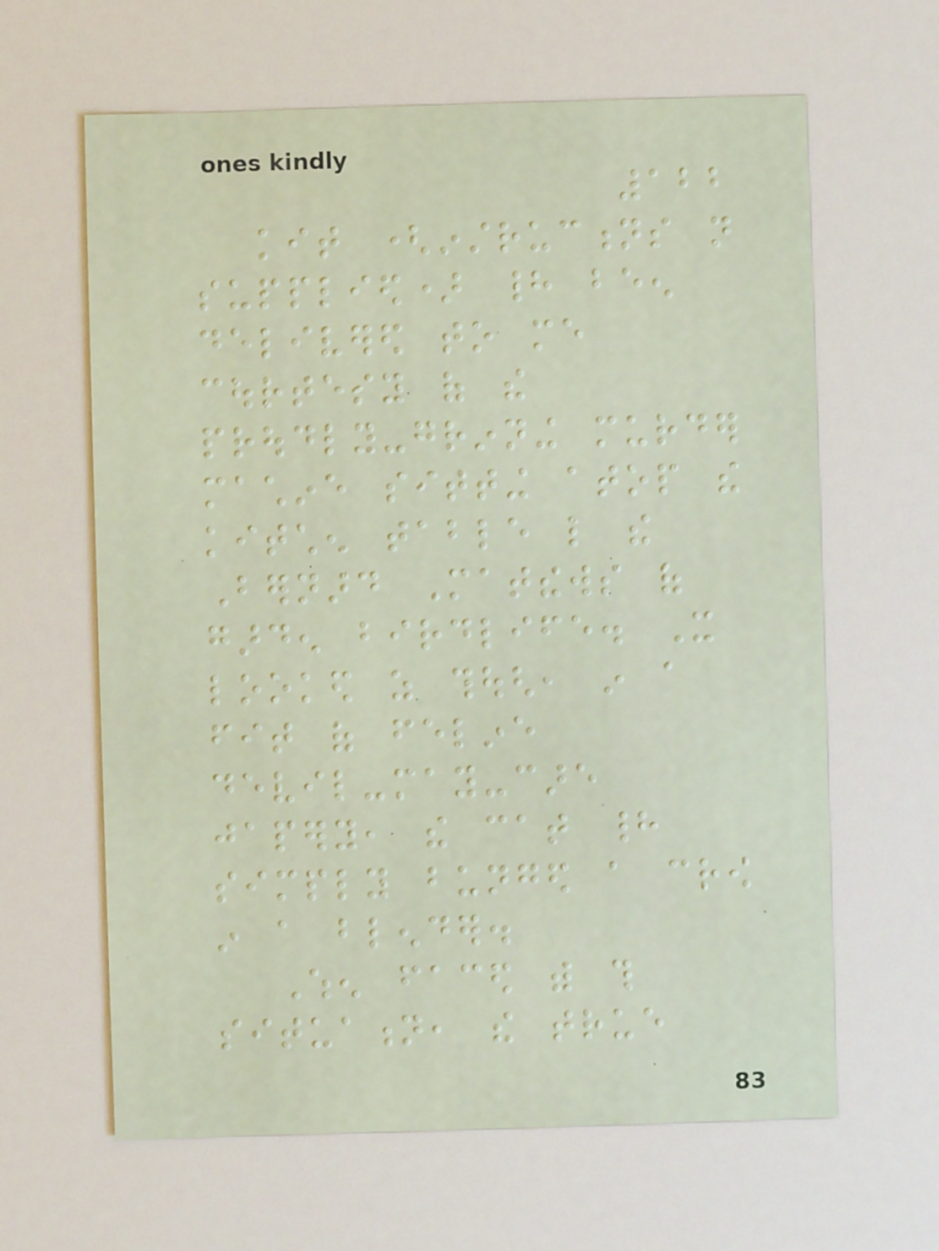122
kit (instructions not
supplied) had been
delivered to me
courtesy of the
proudly-grinning murder
machine sitting atop the
kitchen table like the
Bernard Matthews of
garden birdlife. It
looked as though, in a
fit of feline
devil-may-care
japery, the cat had
simply bunged a crow
in a blender.
When faced with this
situation, the true
